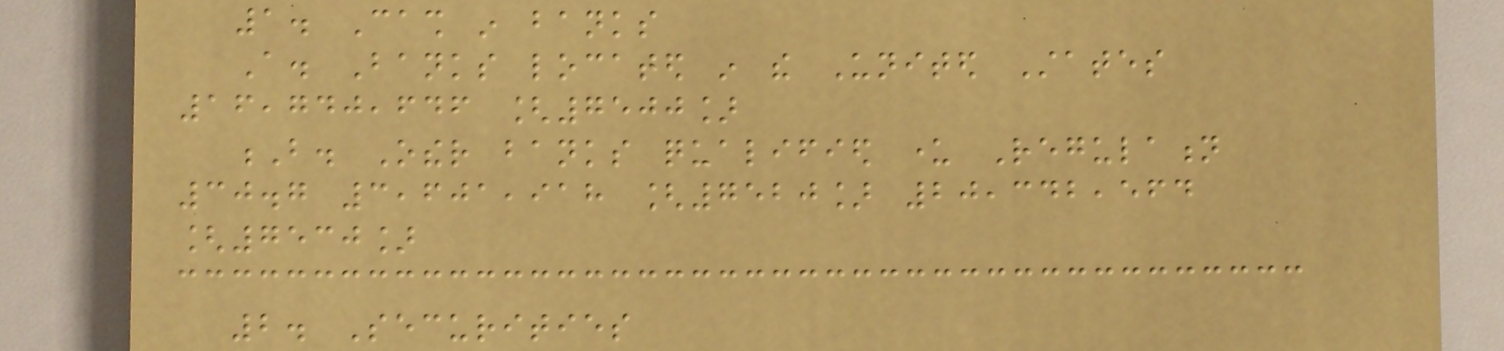1. Cash in banks
A. Banks located in the United States
16,740,646 [7500]
B. Other banks qualified under Regulation
30.7 3,601,918 [7520] 20,342,564
[7530]
2. Securities
